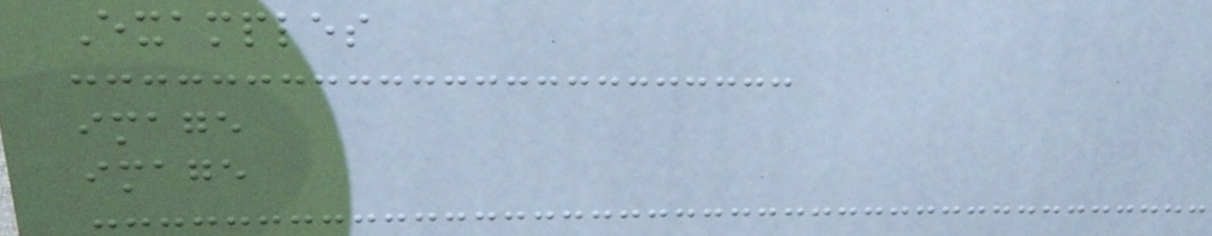Examples
image
image
